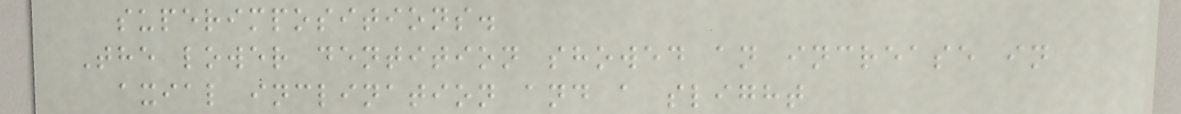superimpositions.
The lower dentition showed an increase in
axial inclination and a slight
